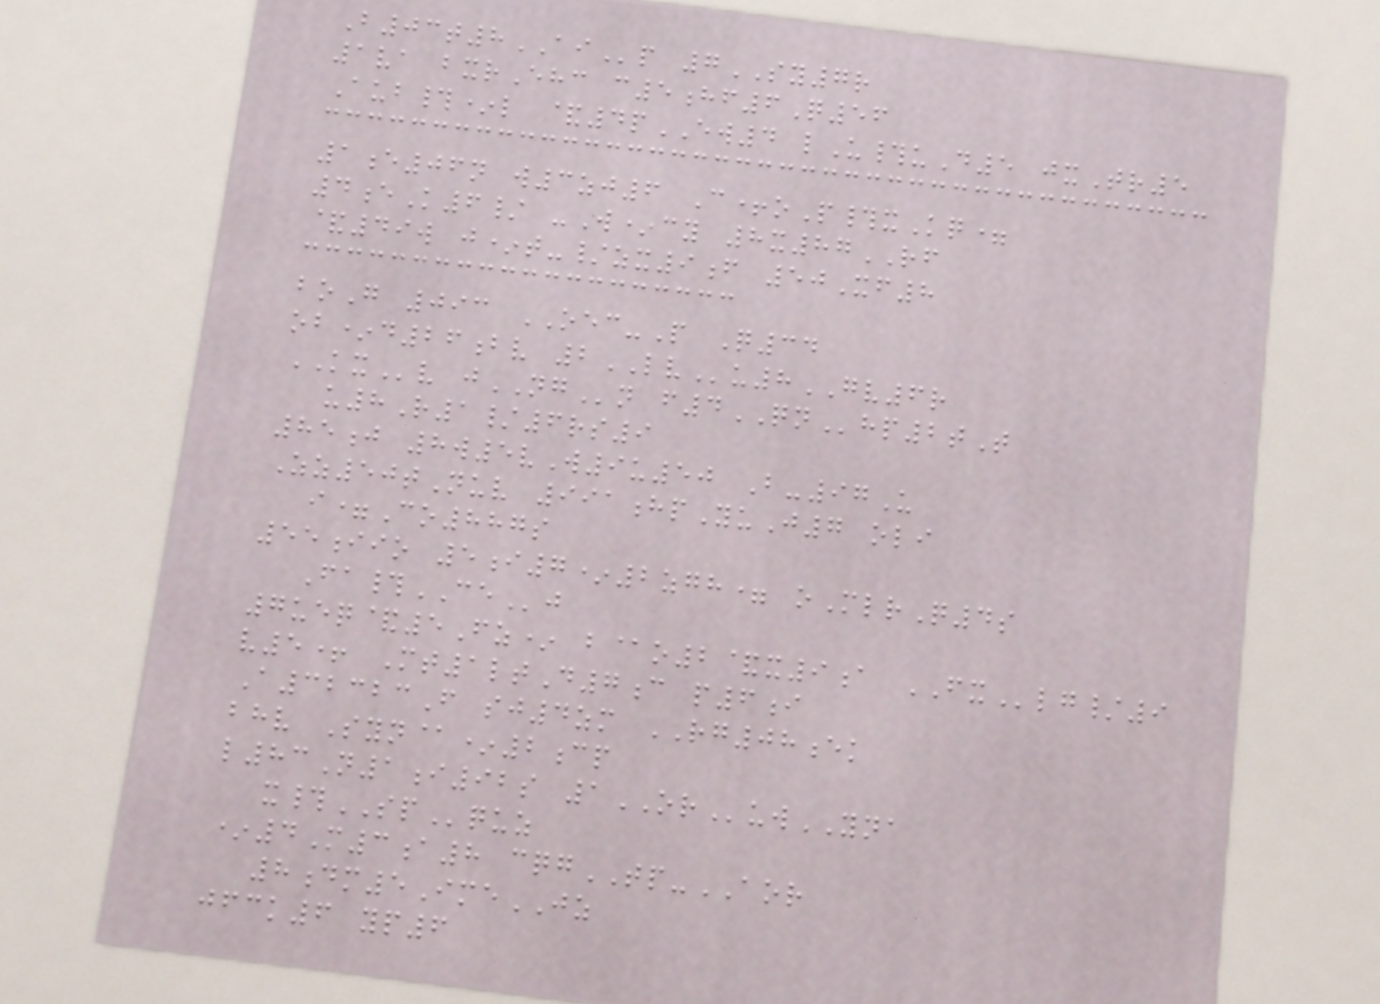B03t8AIp 7SY7r
1va bxrEhc c5hf6Q56
Aub#*l &4pEW4 lU#uD5 jxTr5
1e06n w3zj6 C+oP#xKq=
4eK6/ -W*cy 8x87RF
&49w j*t-/zx9f 50Xf8
boG 093 OEC-P Q34
ob*d26bv 2LVu8GV6r
KXv jNGn f4QNhp2tT
u8R1/6rs9
85j 8w5vW9u50 B-97U
Zz50tNuv 991hpYuJ7 oli
i=Co887s
55iio 5i7*2zgh= oMlrQ4s
Fa#CEj
7ueq&5Fz* b@o2&x9a FXlg/9
v5+ Mt1ltD7c p6i
A32323F sj4zm RG08ek
bhv Syn@*2cp
l83N1i92s 1ORuwYNA
x#SPquz
*4M3a8 cqgTP-AOR
8dm5ImeJZ
jfck6 yp6
